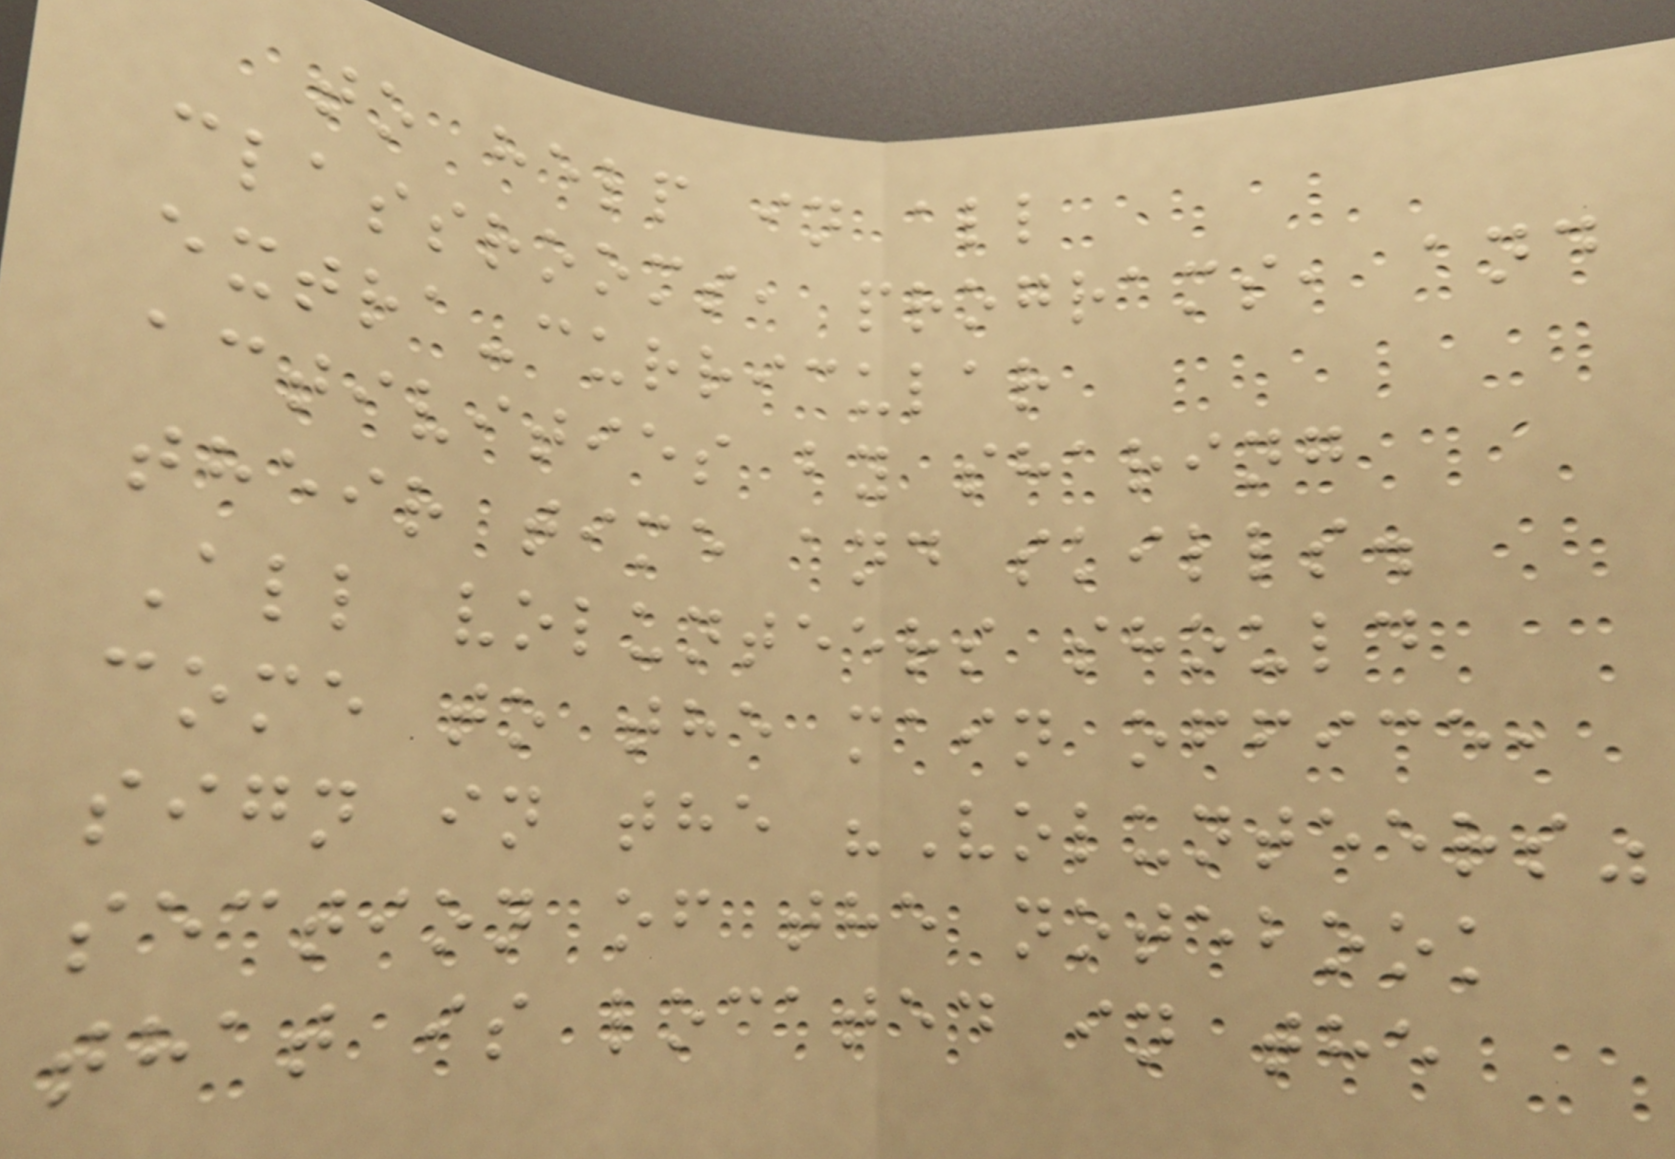to help in all
classrooms, programs, and
extra-curricular
activities by sharing
their time and skills.
All volunteers should
come to the main office,
sign in the "Volunteers"
section of the notebook
that is located in the
